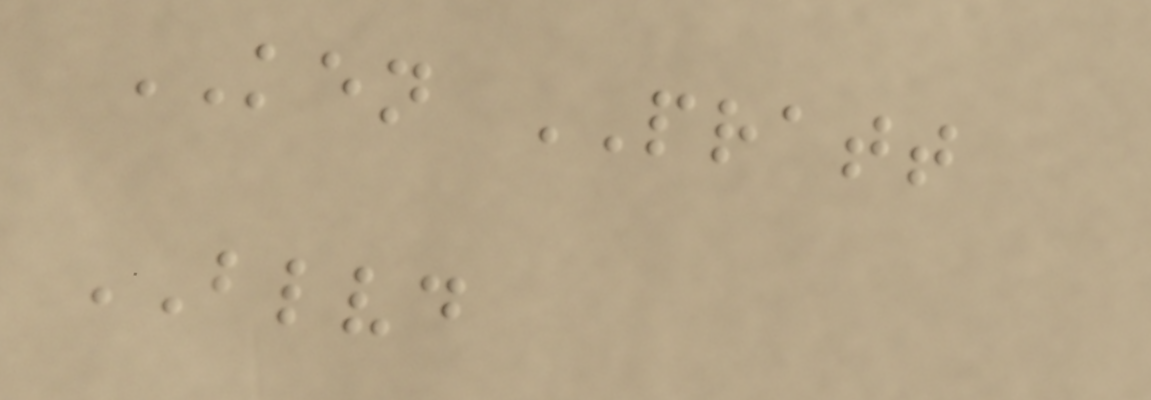KEN PRATT
BLVD
